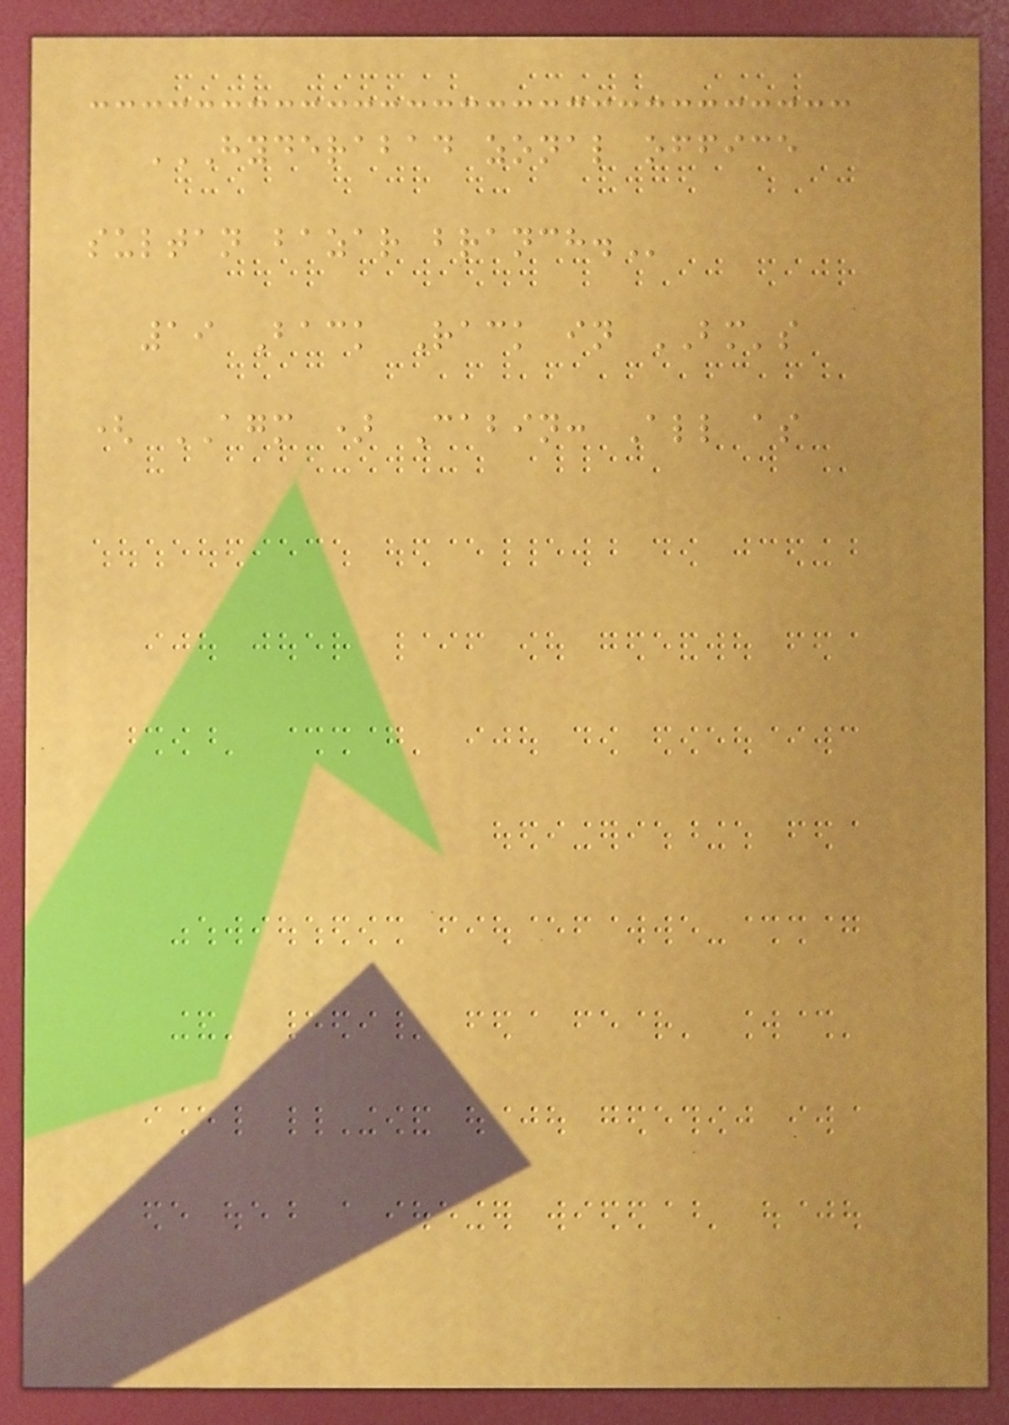HYDERABAD ZONAL OFFICE
SULTAN BAZAR BRANCH.
19 Back Rack in BM's
( AGM ) Cabin: All as
